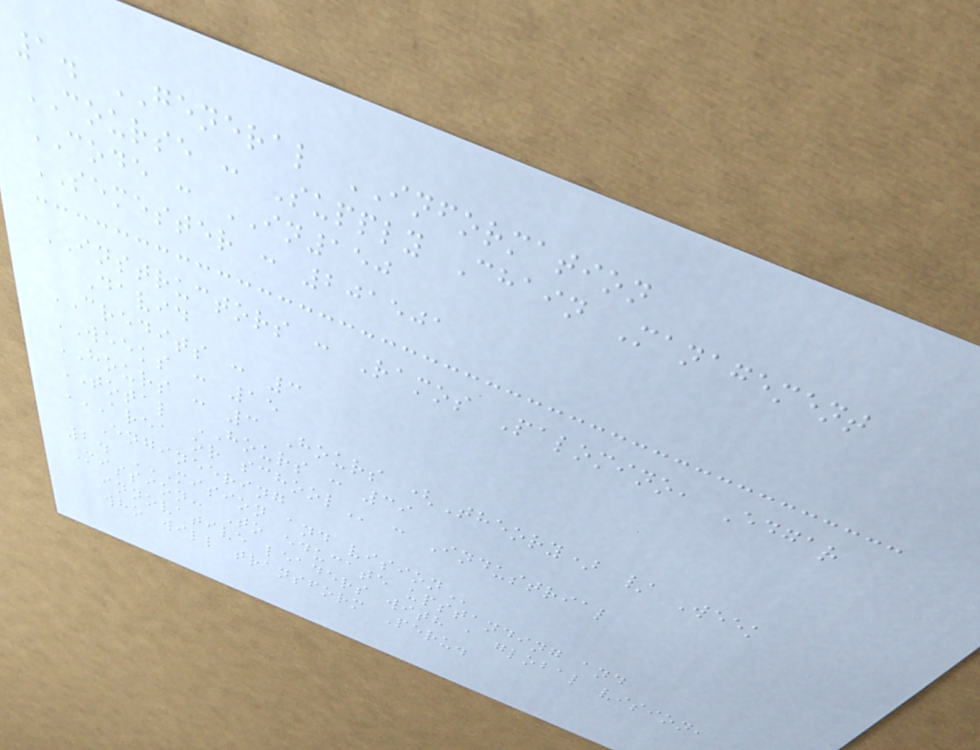1. GENERAL INFORMATION
COURSE : Supply Chain Management
CODE : IN150
SEMESTER : 201501
INSTRUCTORS : Ramos Palomino, Edgar
David
CREDITS : 3
WEEKS : 15
HOURS : 3 Hours (Theory) / Week
TOTAL HOURS : 39
AREA OR SCHOOL : Industrial
Engineering
2. MISION AND VISION
Mission: To educate upstanding and
innovative leaders with a global vision,
who will transform Peru.
